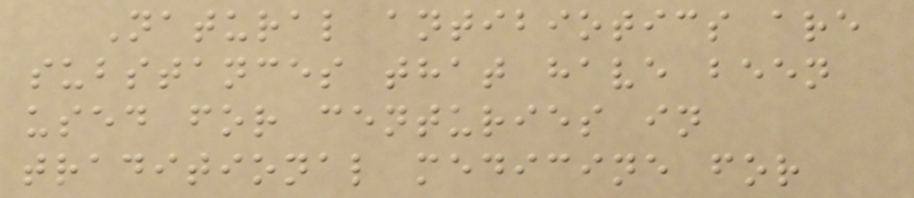Natural antibiotics are
substances that have been
used for centuries in
traditional medicine for
